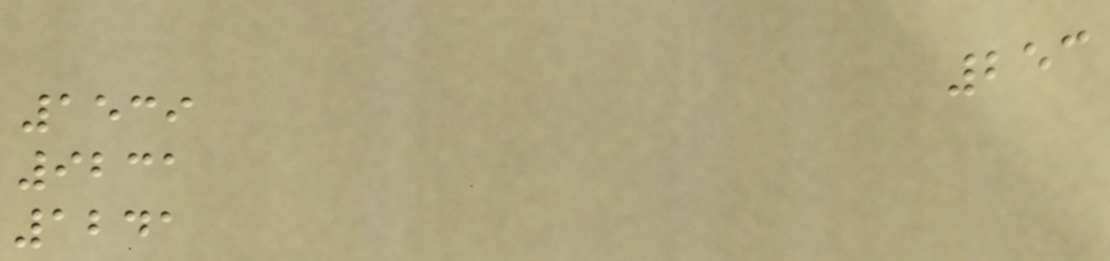253
1539
9231
1241
